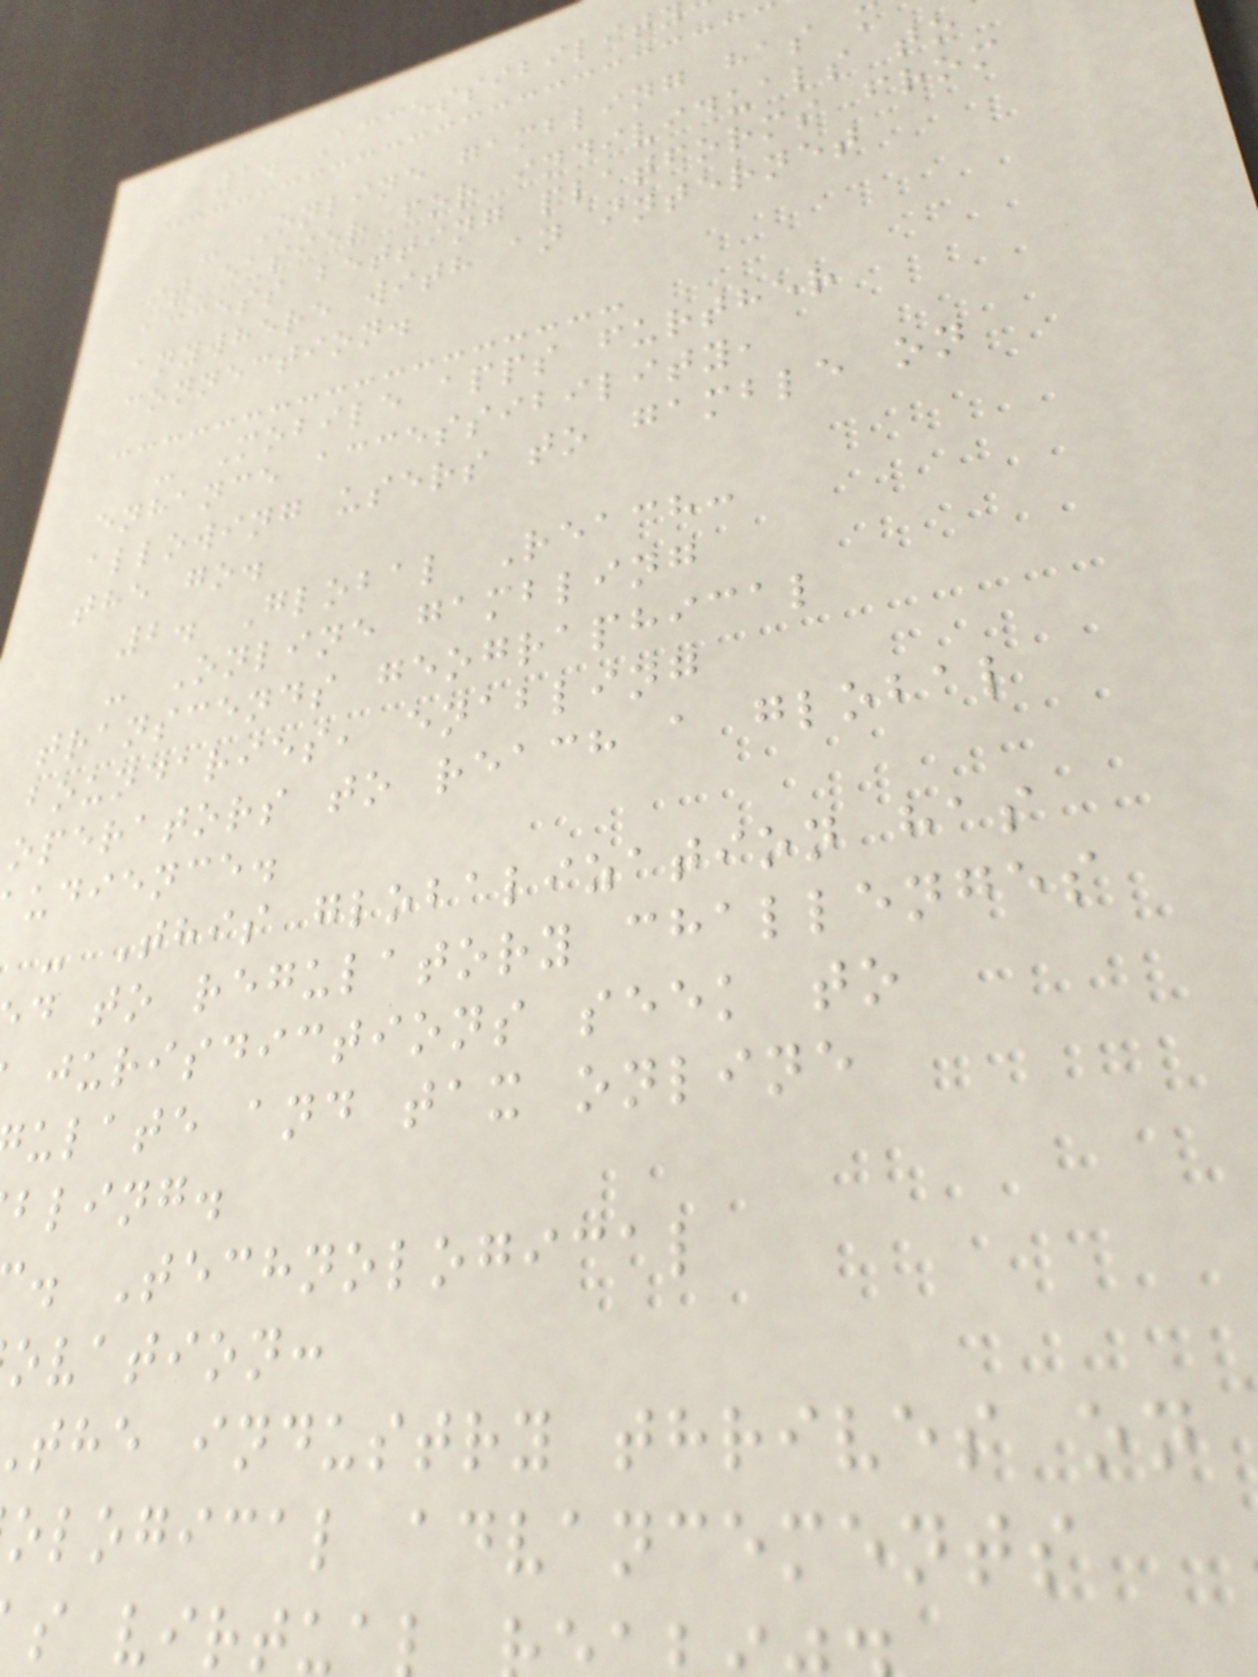1. Accessibility
- Online gambling has
it easier for individuals to
access betting platforms from
anywhere with an internet
connection.
- Mobile apps further
enhance accessibility,
allowing users to gamble on
the go.
2. Global Reach:
- Online gambling
transcends geographical
boundaries, enabling
operators to reach a global
udience.
- This globalization has
d to regulatory challenges
jurisdictions seek to
ulate and tax online
bling.
. Technological
ovation:
the industry thrives on
ological advancements
s virtu
